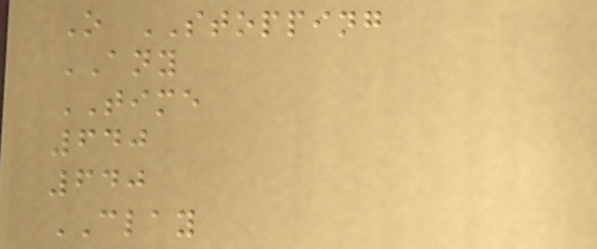O STOPPING
ANY
TIME
640
640
CLAY
